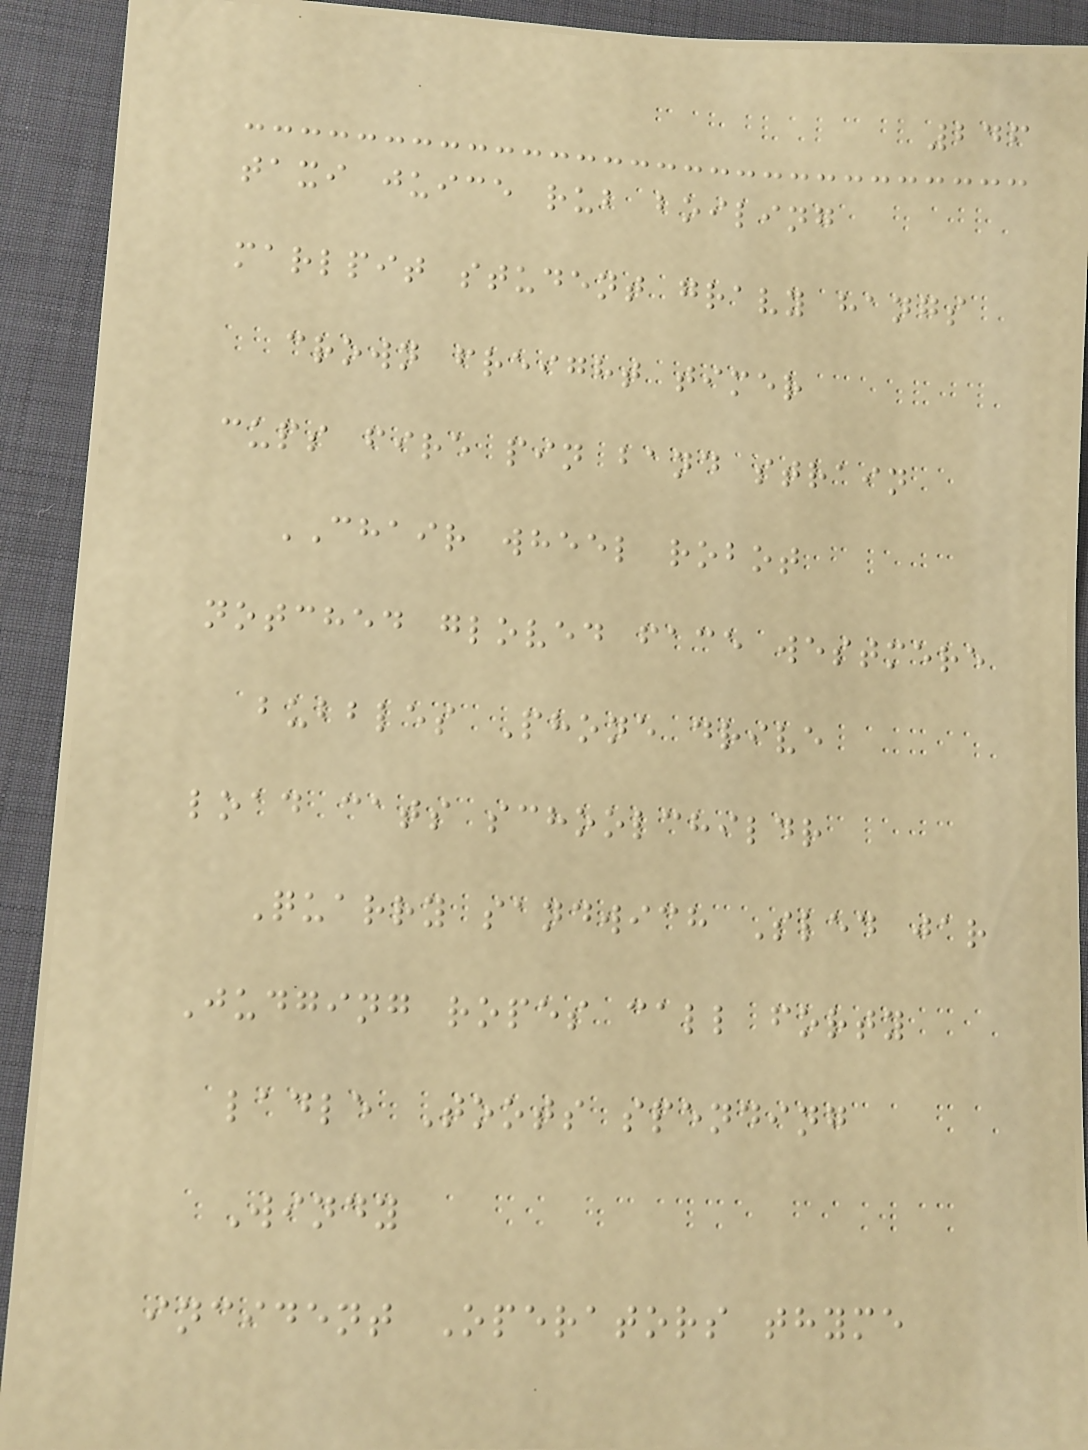246
taxi juice rub boiling
marlpit student gravy hangs
crown freight timer
cups fire pin band strain
CHAIR wheel robot
notched gloved face westmere
bubbles Phone drive
load cats schoolchildr
Quarry sandwich Sled jar
Judging ropes call forty
ladle Toots spending
Windy
incident Operators thyme
